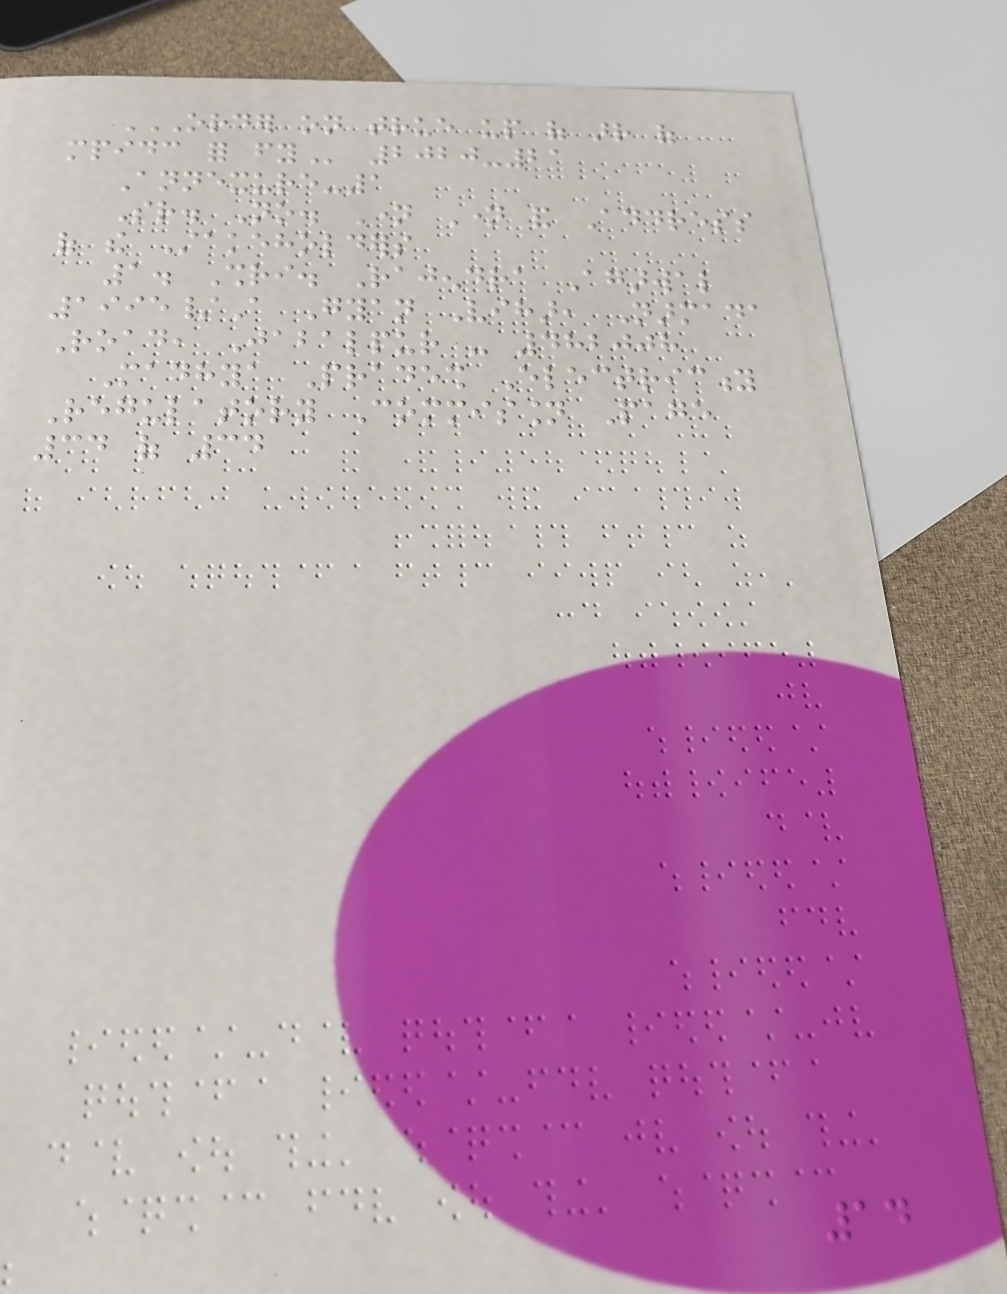ORDER ON TRUE UP OF ARR OF
MPIDC FOR FY 2020-21
Annexure-1
Sr. No. Name Name and Address
of the Stakeholders
1. Shri. Rajendra Agarwal
1995/A Gyan Vihar, Narmada
Road, Jabalpur - 482008
Madhya Pradesh Electricity
Regulatory Commission Page
34 of 34
14
